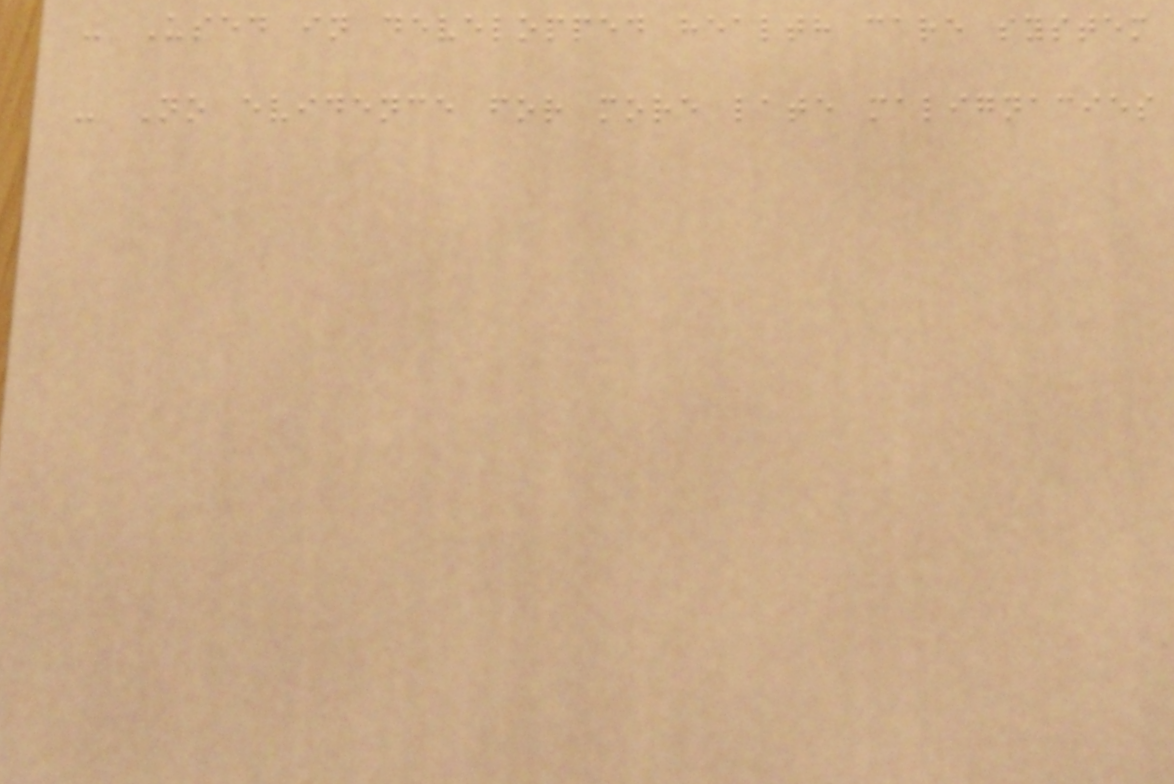- Used in developped health care system
- No evidence for more late malignacies
